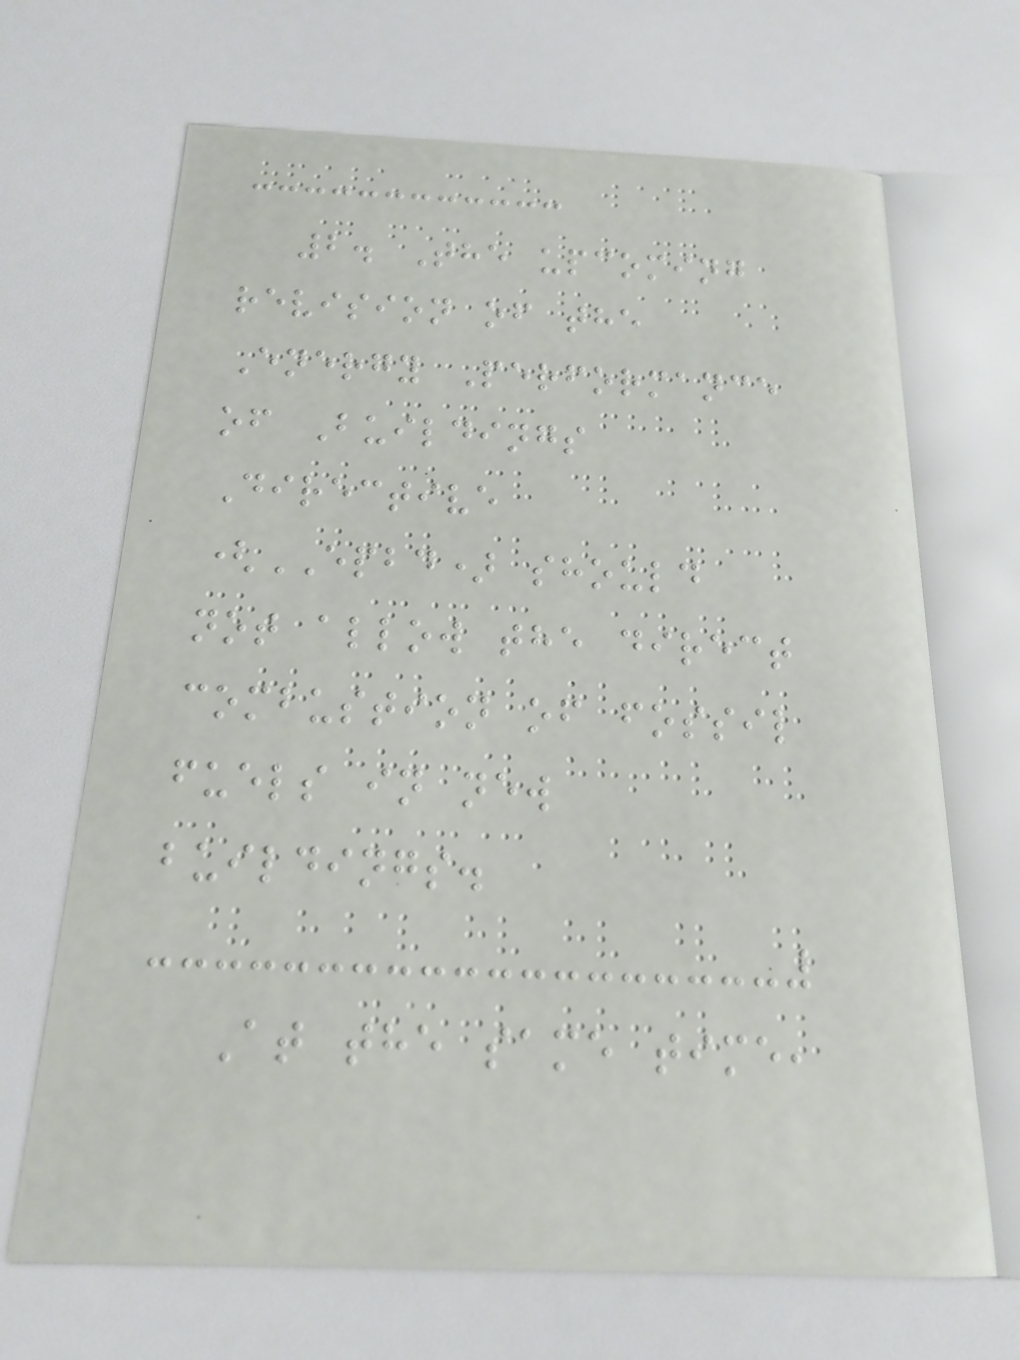2. The upcoming
revision of the
Energy Performance
of Buildings
Directive
(EPBD) should
not allow the direct
combustion of fossil
fuels in new
buildings.
At the same time,
